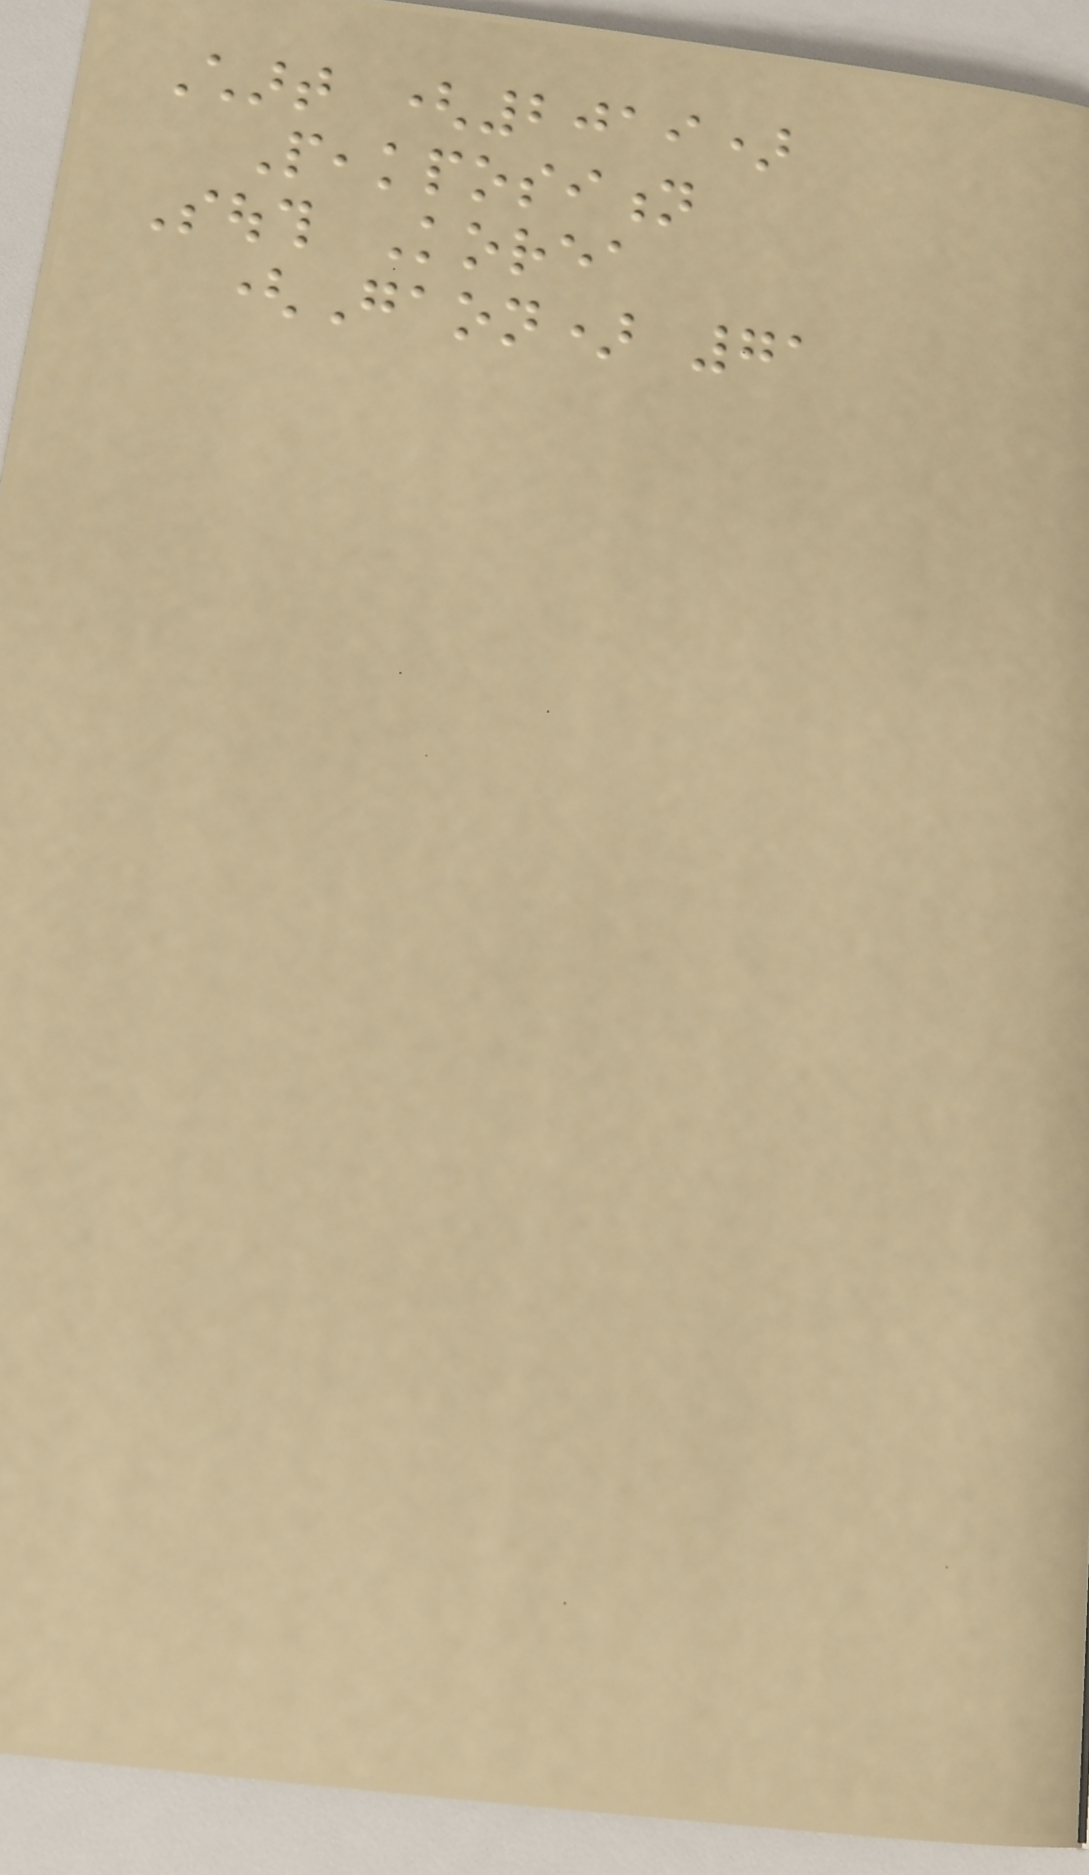Chart (2019)
Peakposition
South Korea
(Gaon) 71
